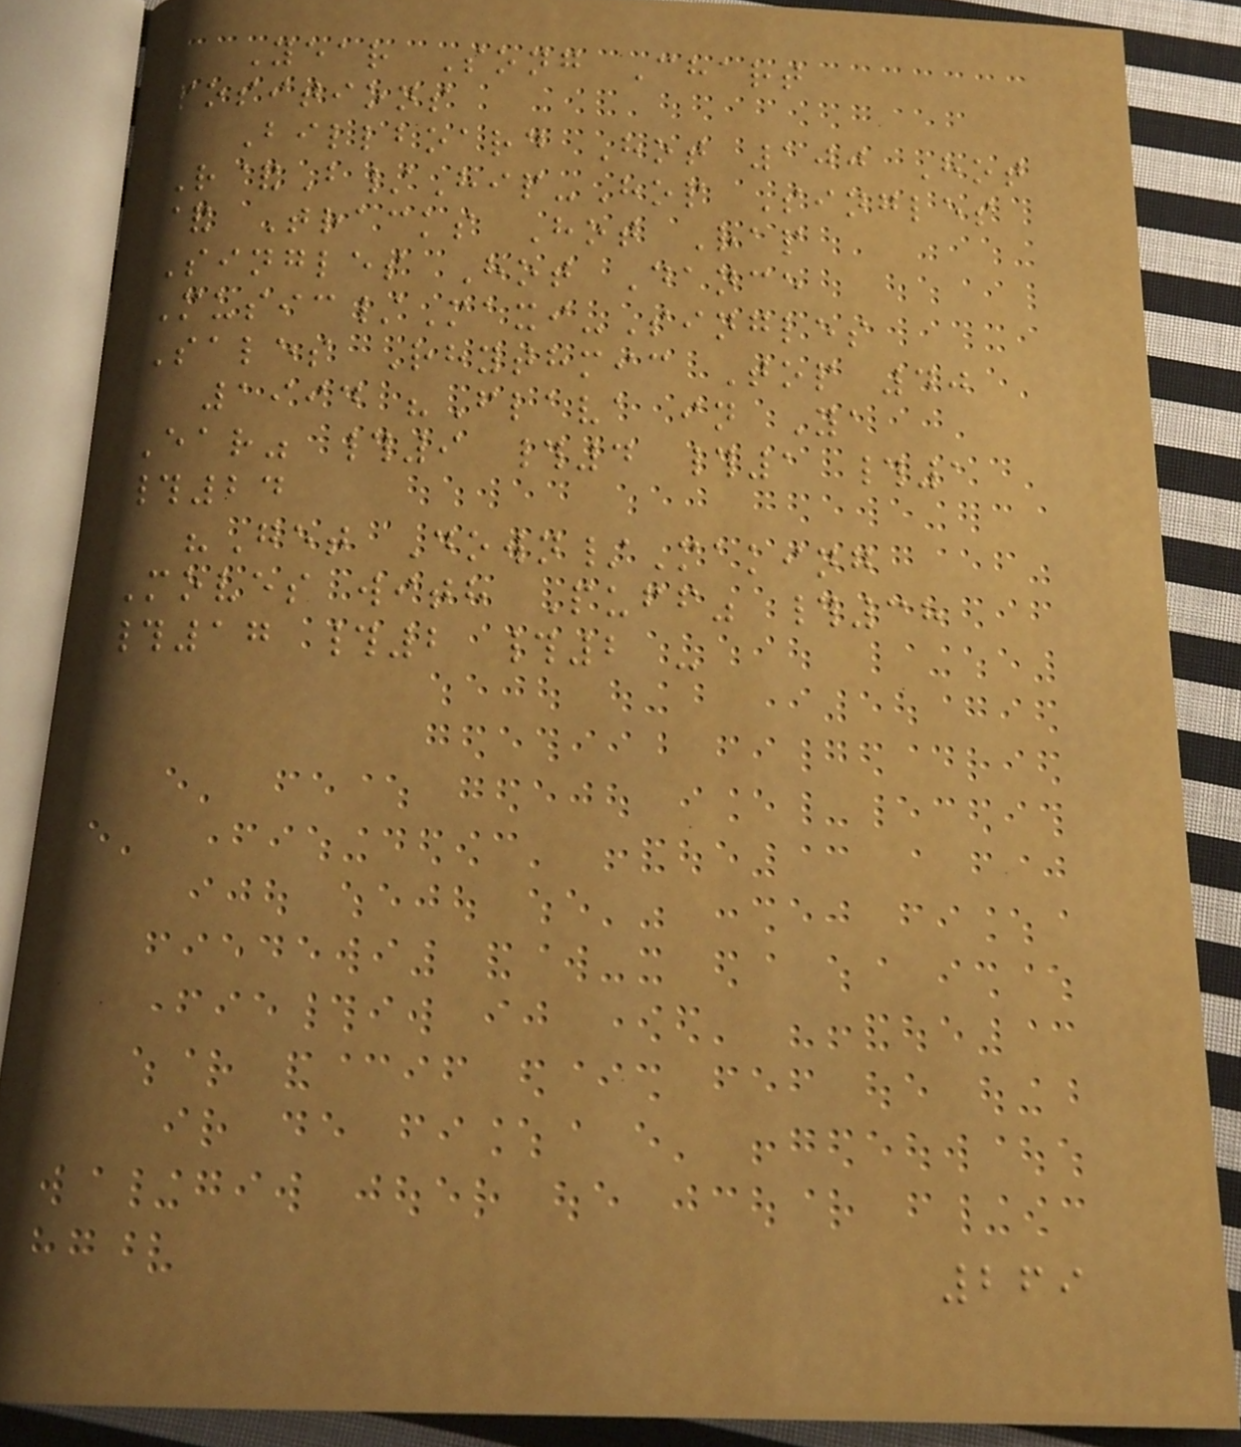Year Song Chart
positions
Billboard Hot 100 Hot
R&B/Hip-Hop Singles
& Tracks Hot Rap
Singles Hot Dance
Music/Maxi-Singles
Sales Rhythmic Top 40
1994 "Flava in Ya
Ear" #9 #4 #1 #1
#24
"Get Down/Making
Moves with Puff" #38
#17 #2 #2 -
269
